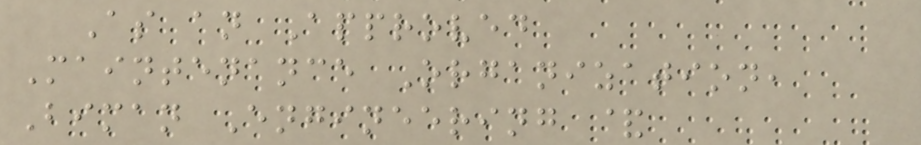As an Approved
Maintenance Organization,
Biman Engineering &
